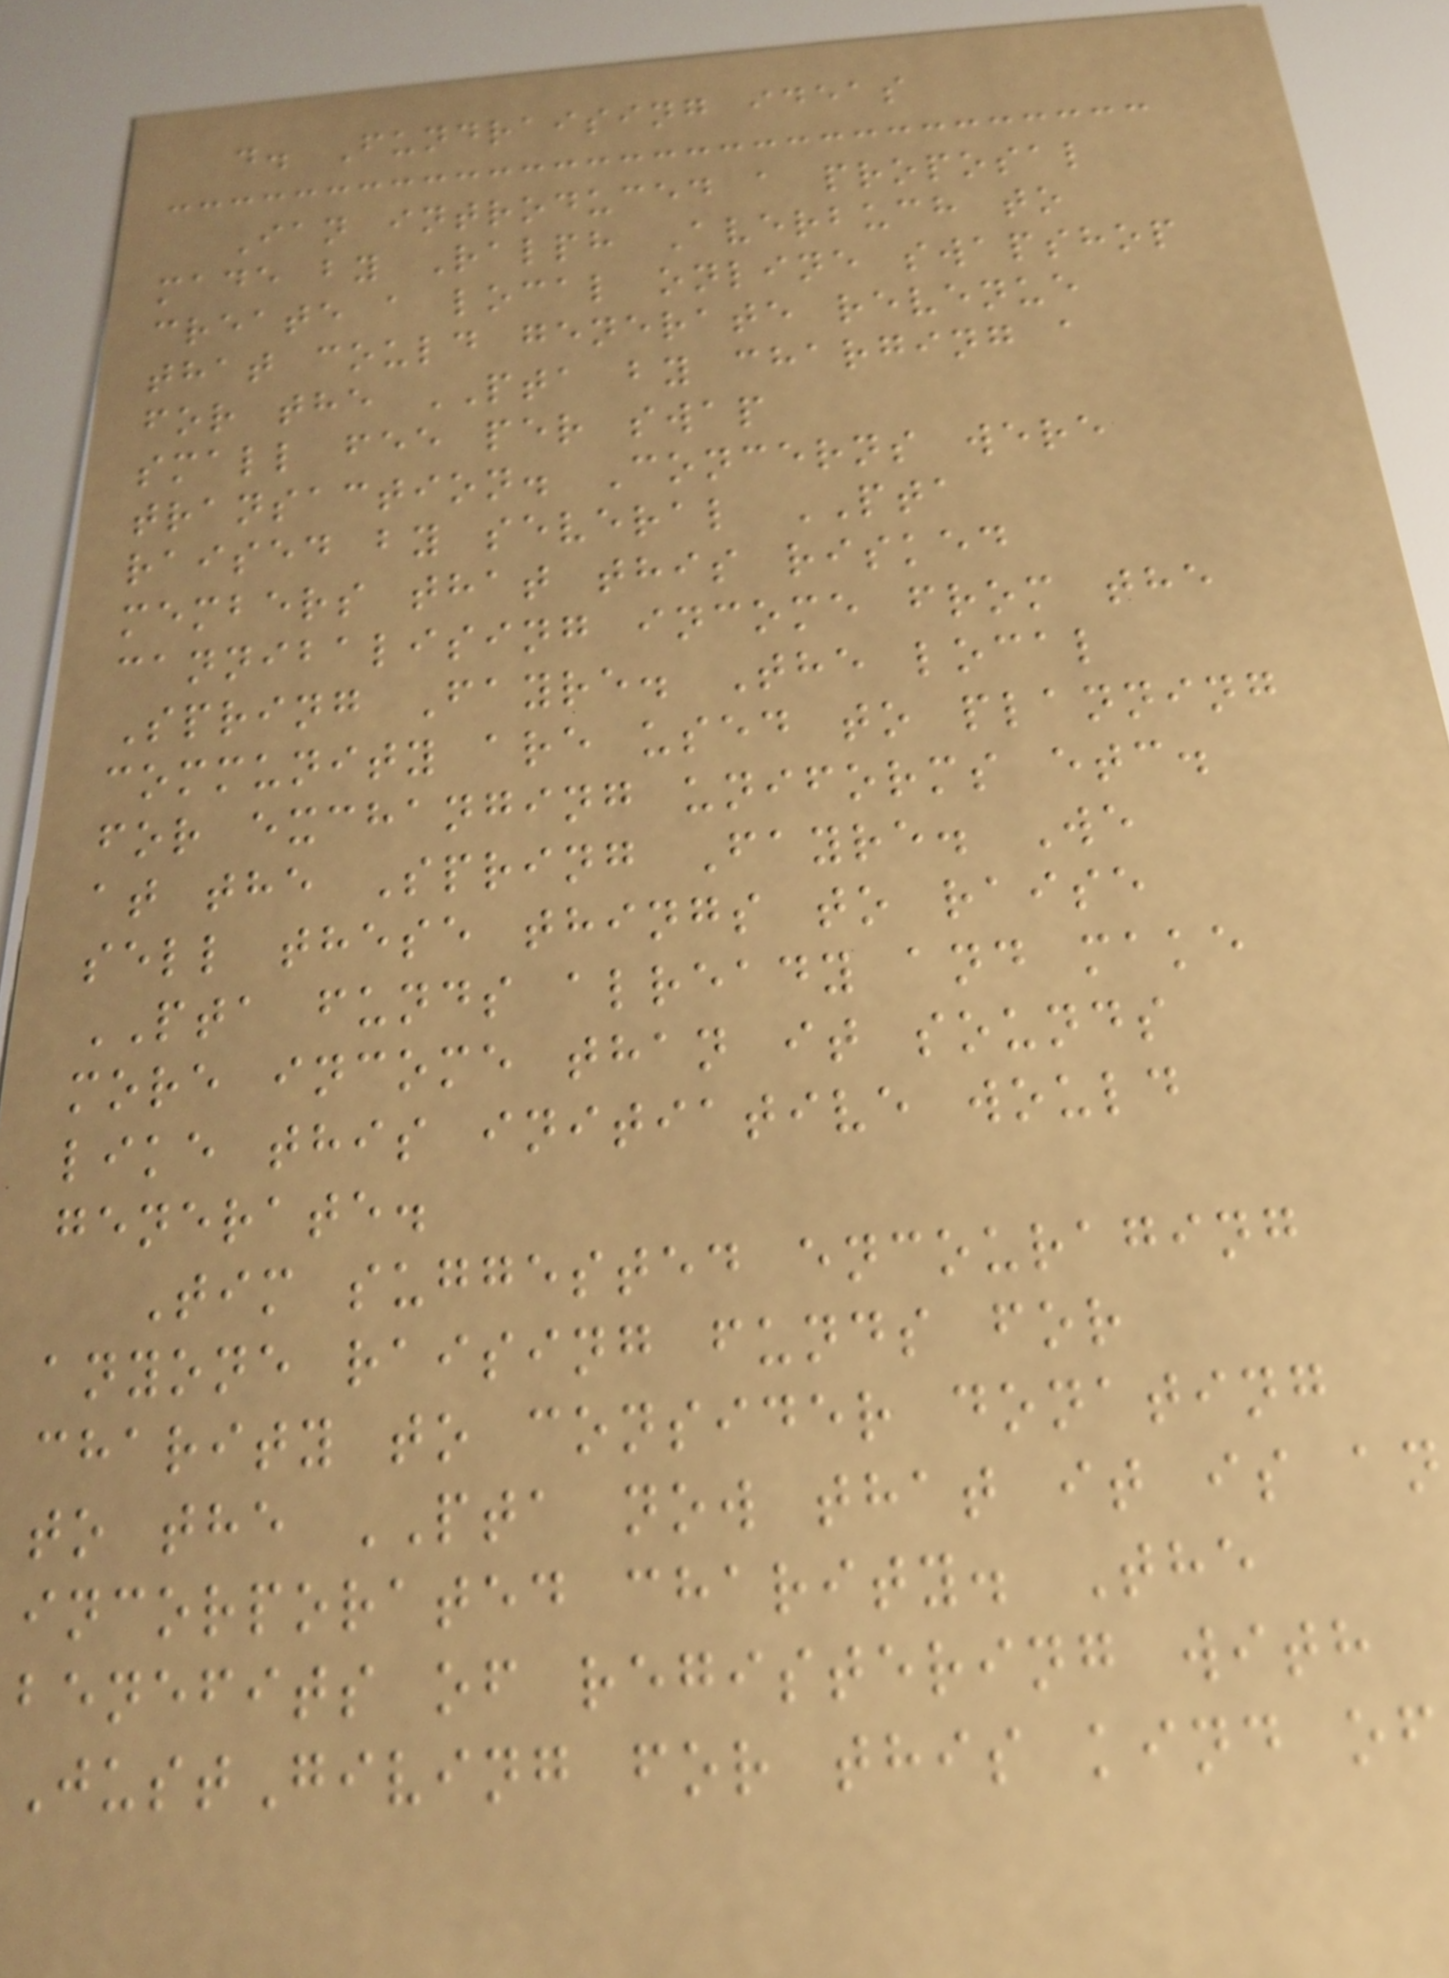d. Fundraising ideas
Ian introduced a proposal
made by Ralph Averbuch to
create a local online swapshop
that could generate revenue
for the PTA by charging a
small fee per swap
transaction. Concerns were
raised by several PTA
members that this risked
cannibalising income from the
Spring Fayre. The local
community are used to planning
for exchanging uniforms etc.
at the Spring Fayre. We
sell these things to raise
PTA funds already and make
more income than it sounds
like this initiative would
generate.
Tim suggested encouraging
anyone raising funds for
charity to consider donating
to the PTA now that it is an
incorporated charity. The
benefits of registering with
JustGiving for this kind of
